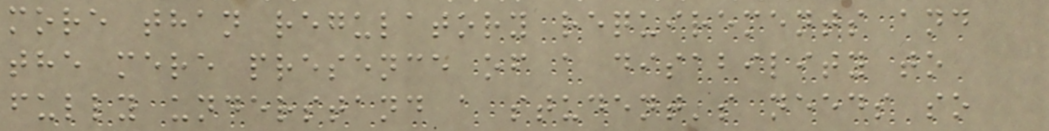more than regulatory requirements and
the mere presence of a disability to
fully understand a student's needs so
